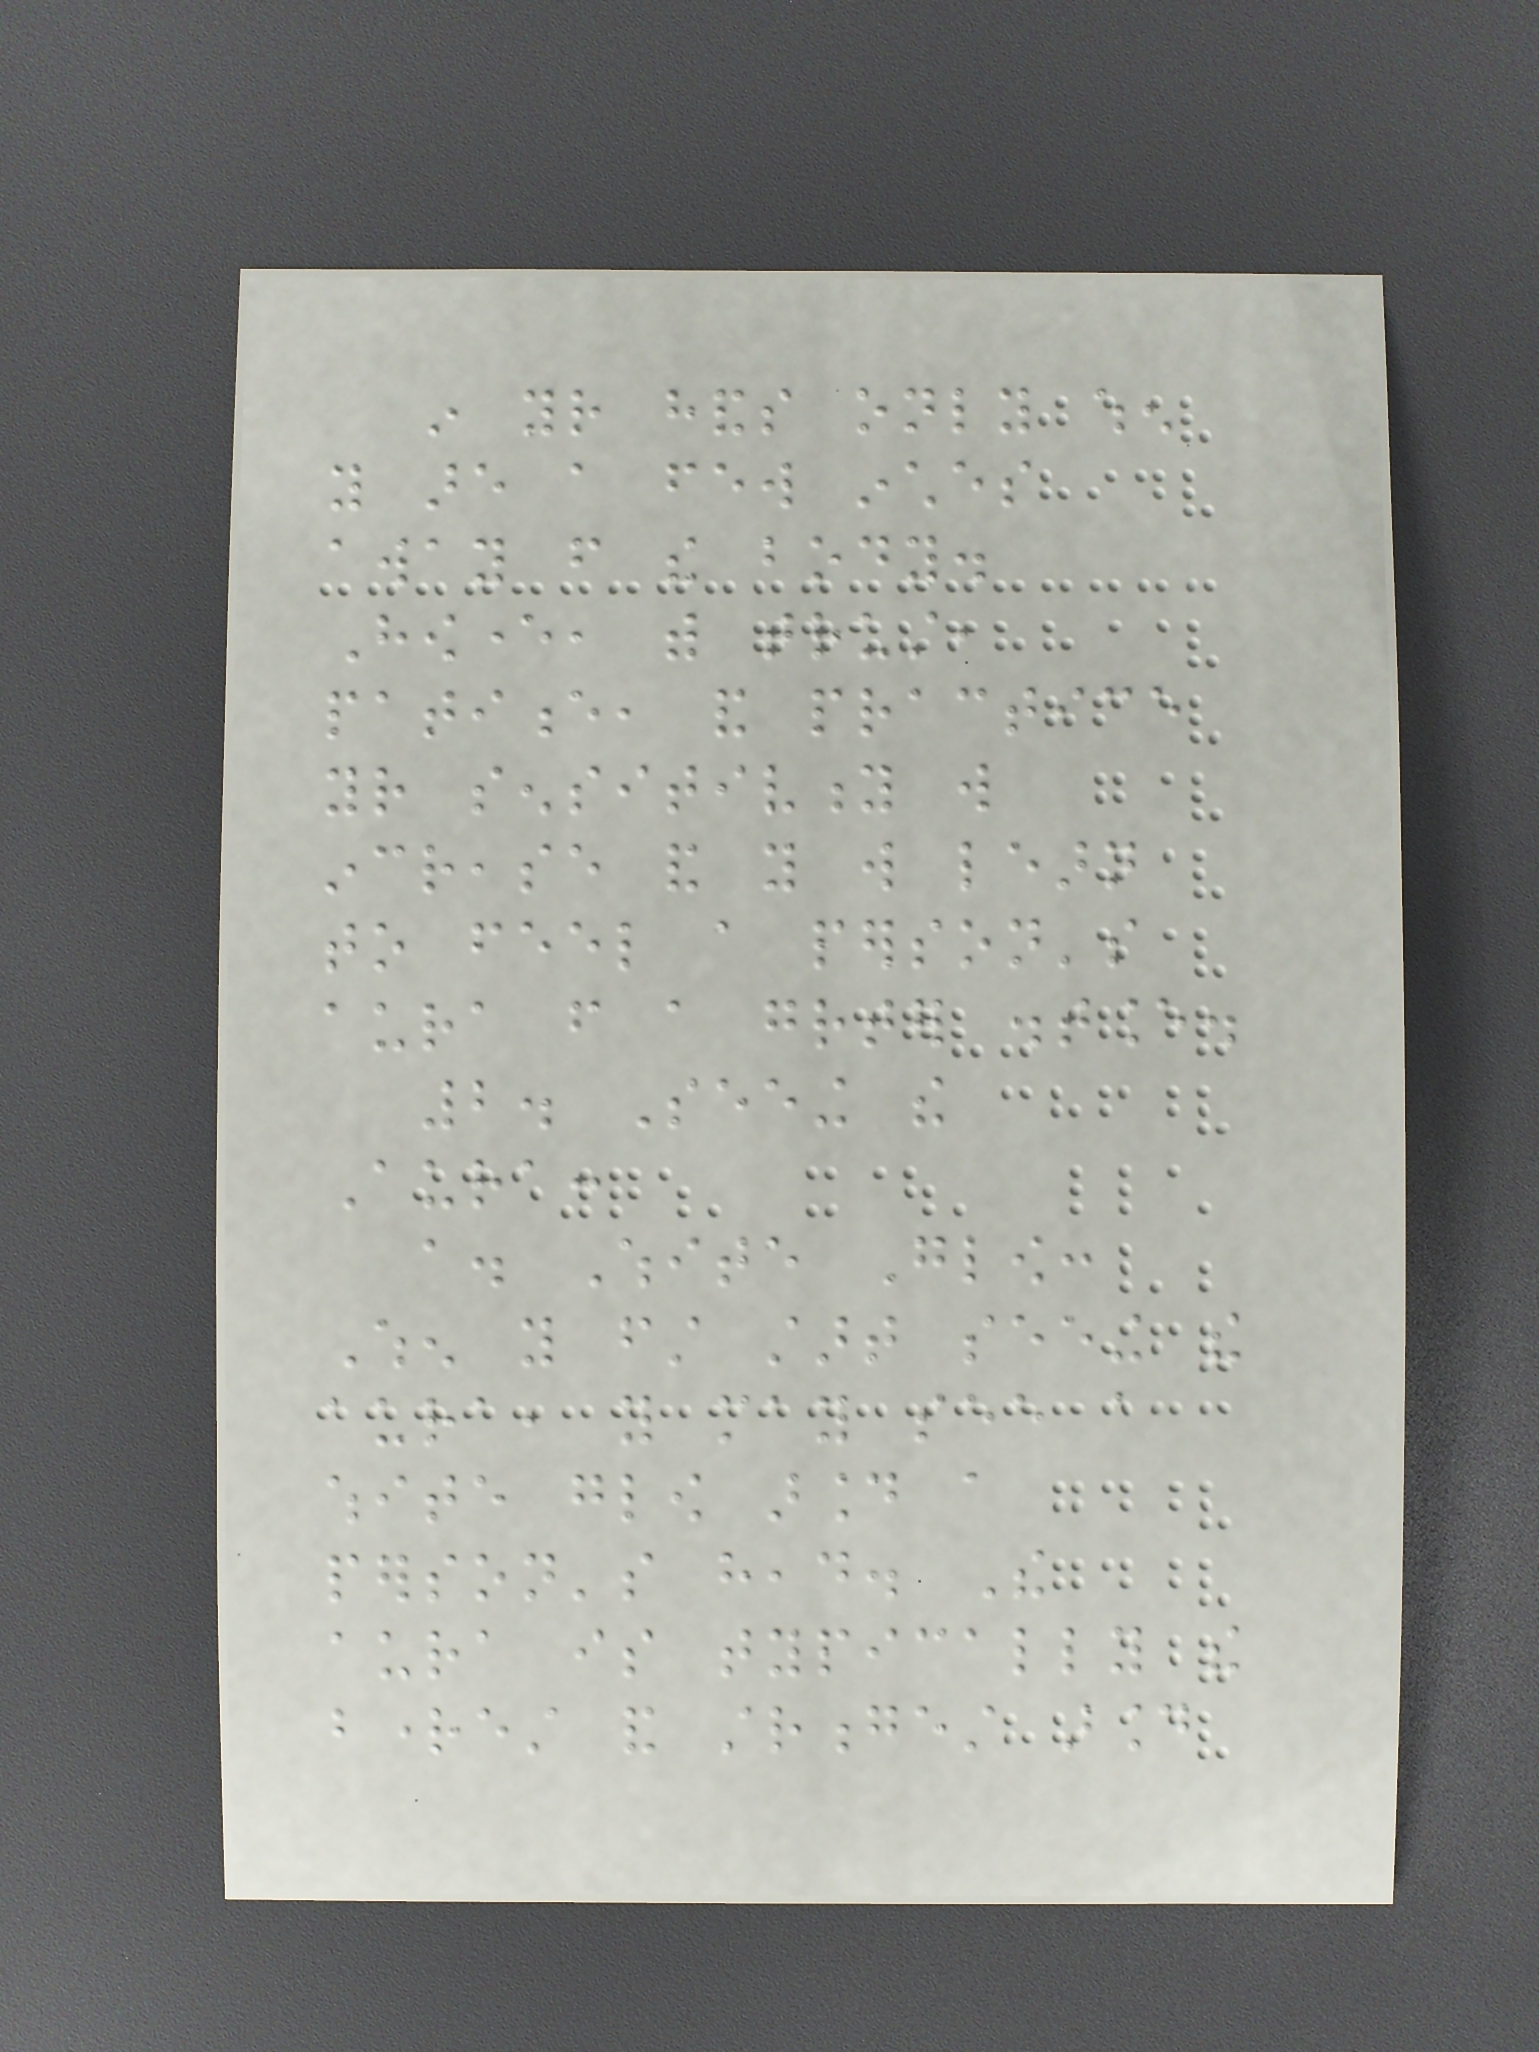in your hands only when
you are a few inches
away from the body.
However, with trust,
patience, and practice
your sensitivity will
increase and you will learn
to feel a person's
aura from a greater distance.
2. Seeing the
Aura:
a. White Glow:
When you first start seeing the
aura, you may see a
white glow around a
person's head. The
aura is typically the
brightest and strongest around
